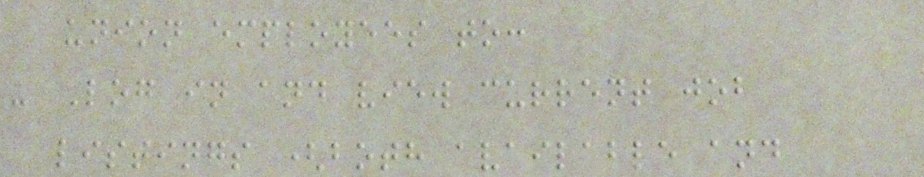union employees to:
- Log in and view current job
listings (both available and
